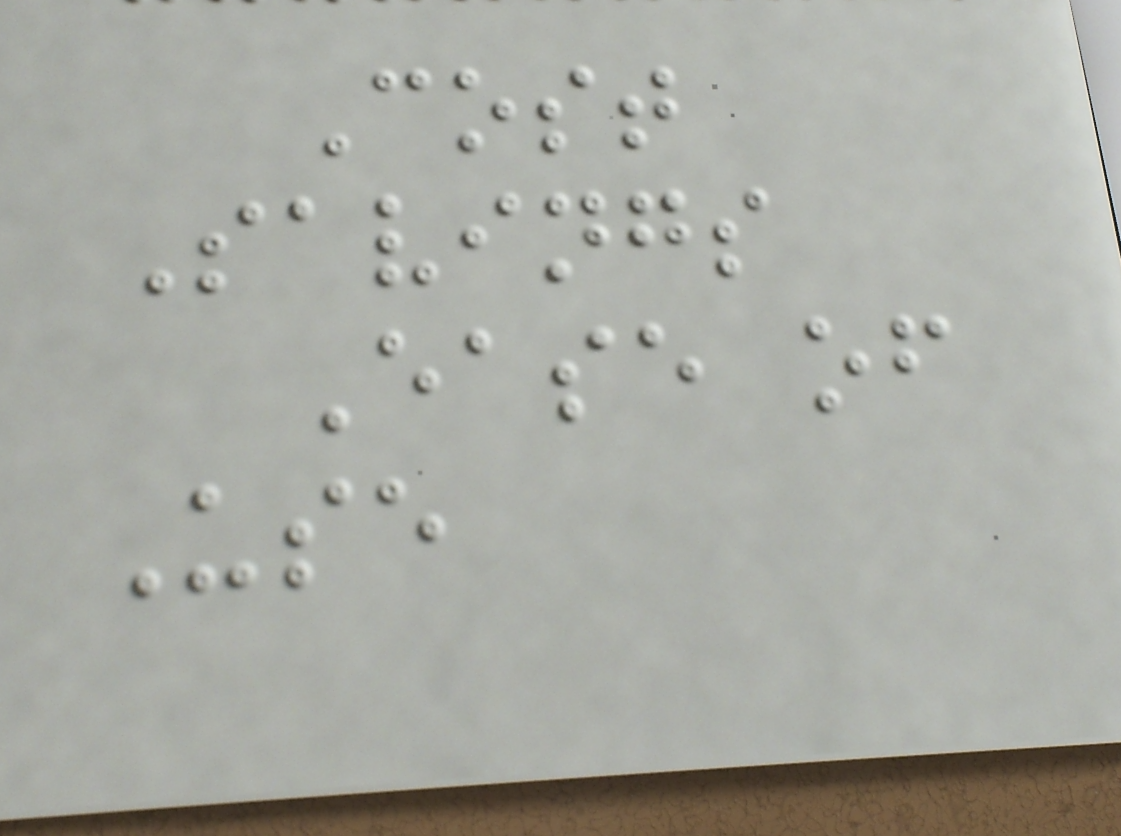Cost
Savings
Ease of
Use
